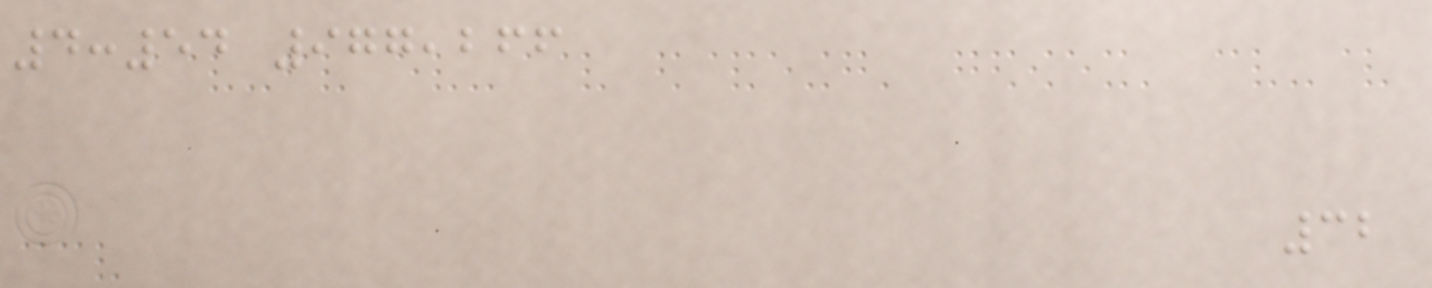4:54 977,266
32
